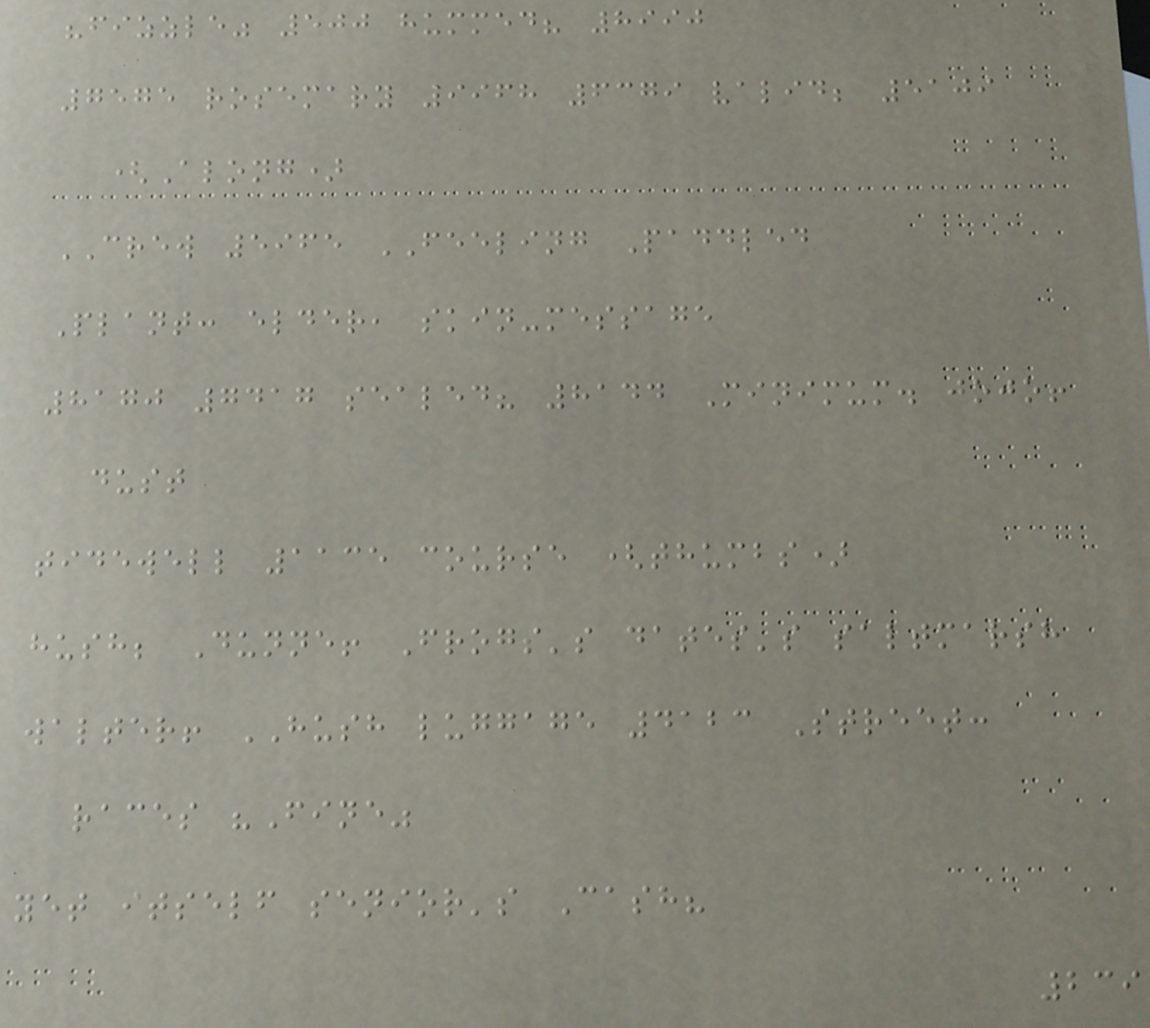"fizzle" 500 hummed? 8990
7575 rosemary 9968 6379 valid; 5109
(Along)
CREW 5965 FEELING Paddled
Plant: elder, skin-message
8170 7417 sealed? 8144 Minimum. jojo!
dust
tidewell 1135 course (thumbs)
hush; Dunne! Frogs's dates's saltmarsh
walter! HUSH luggage 4123 Street:
races "Fine"
yet itself senior's Cash?
239
